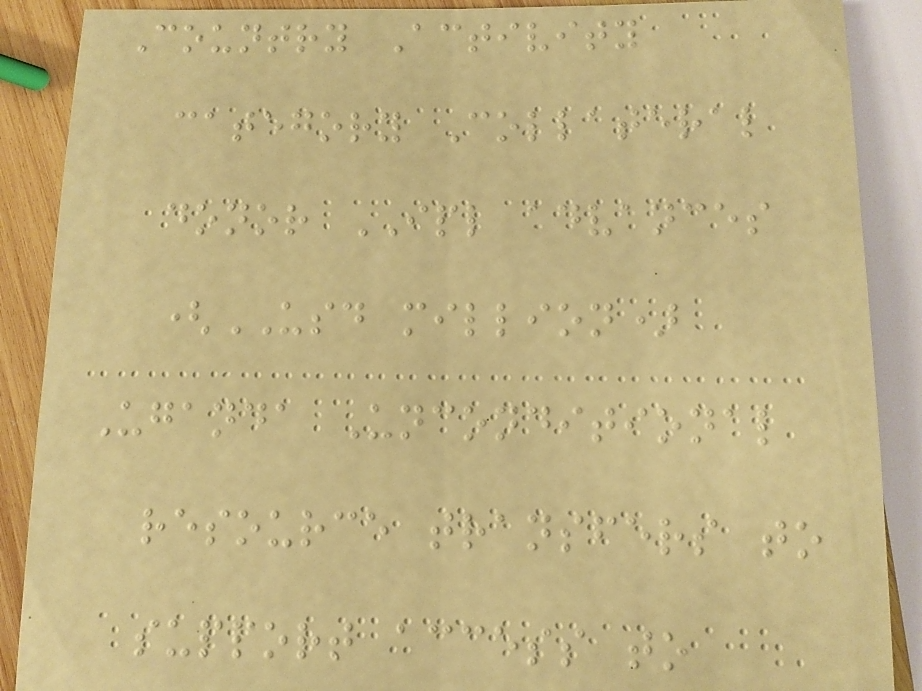Country Activity
category Collateral
donor IPL advances
(USD million)
Uganda Unconditional
resource transfers to
support access to
